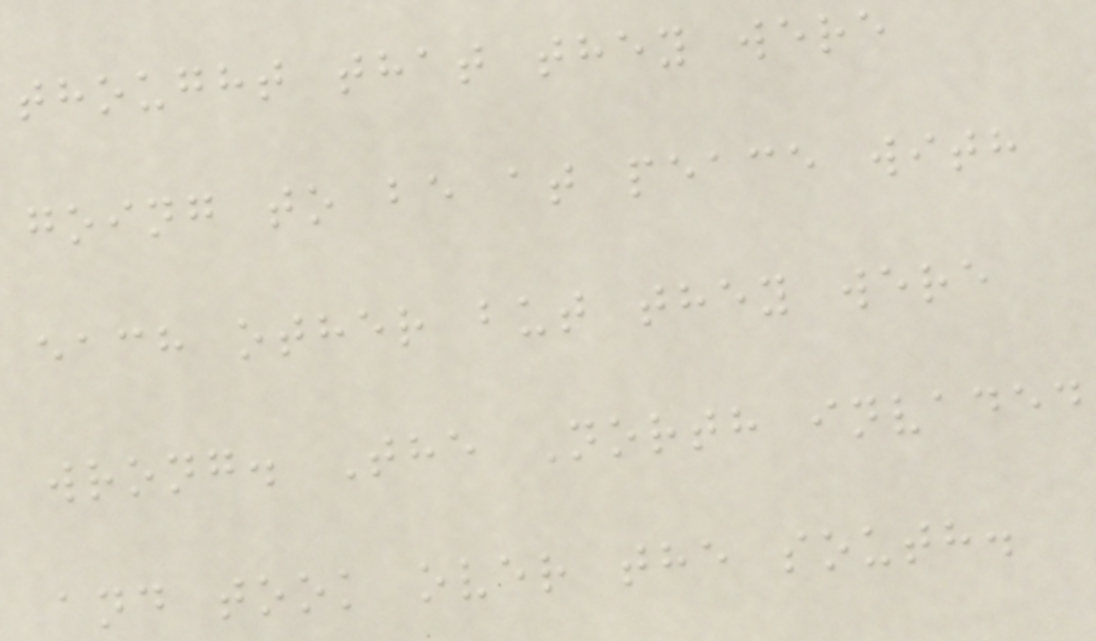thought that they were
going to be at peace with
each other but they were
wrong. The North invaded
and took over the south.
